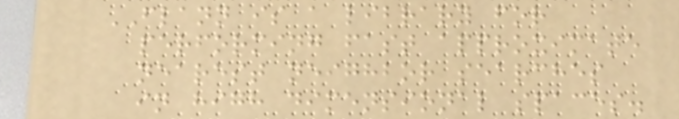FLANN is a library for
performing fast approximate
nearest neighbor searches
in high dimensional spaces.
